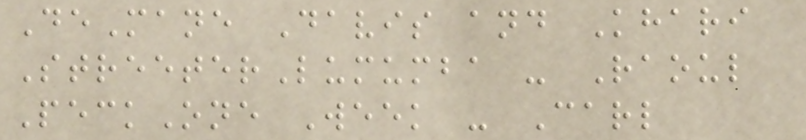DeMane Davis and Khari
StreeterLumumba - Raoul
PeckOne Week - Carl
